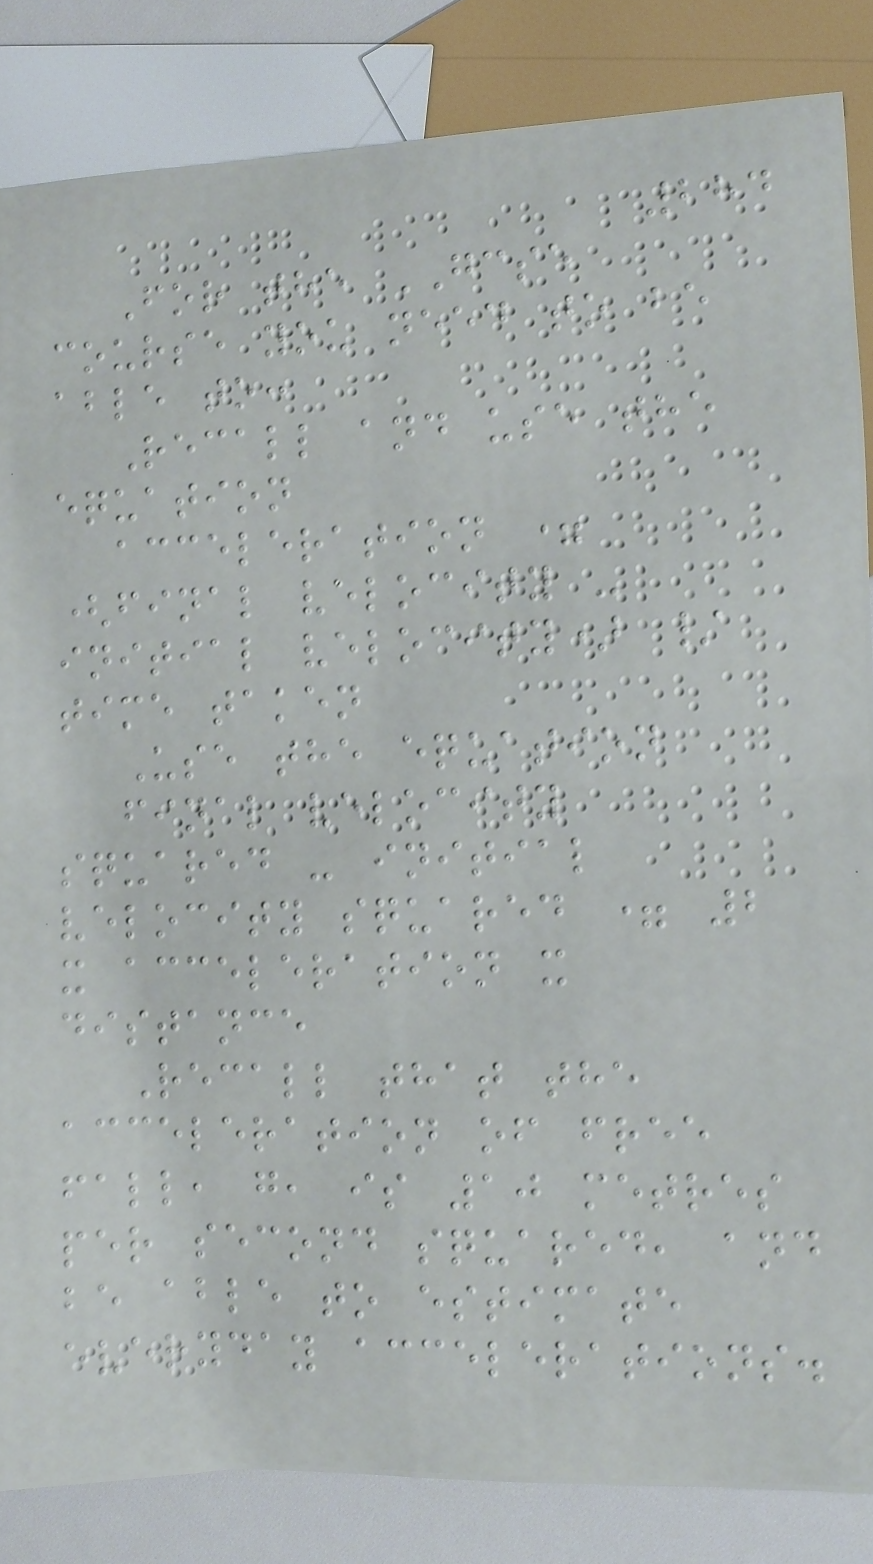284
For the GCSE
course you need to be
able to:
Recall and use the
equation
acceleration =
(final velocity -
initial velocity) /
time taken
Use the equation
final velocity
squared - initial
velocity squared = 2
x acceleration x
distance
Recall that the
acceleration of free
fall, g, is 10 metres
per second squared, and
be able to estimate
everyday accelerations.
